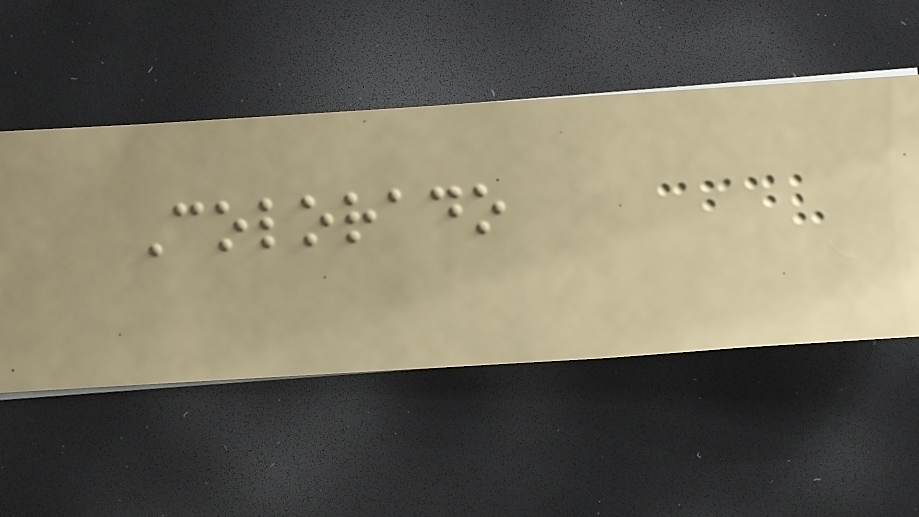Colorado
